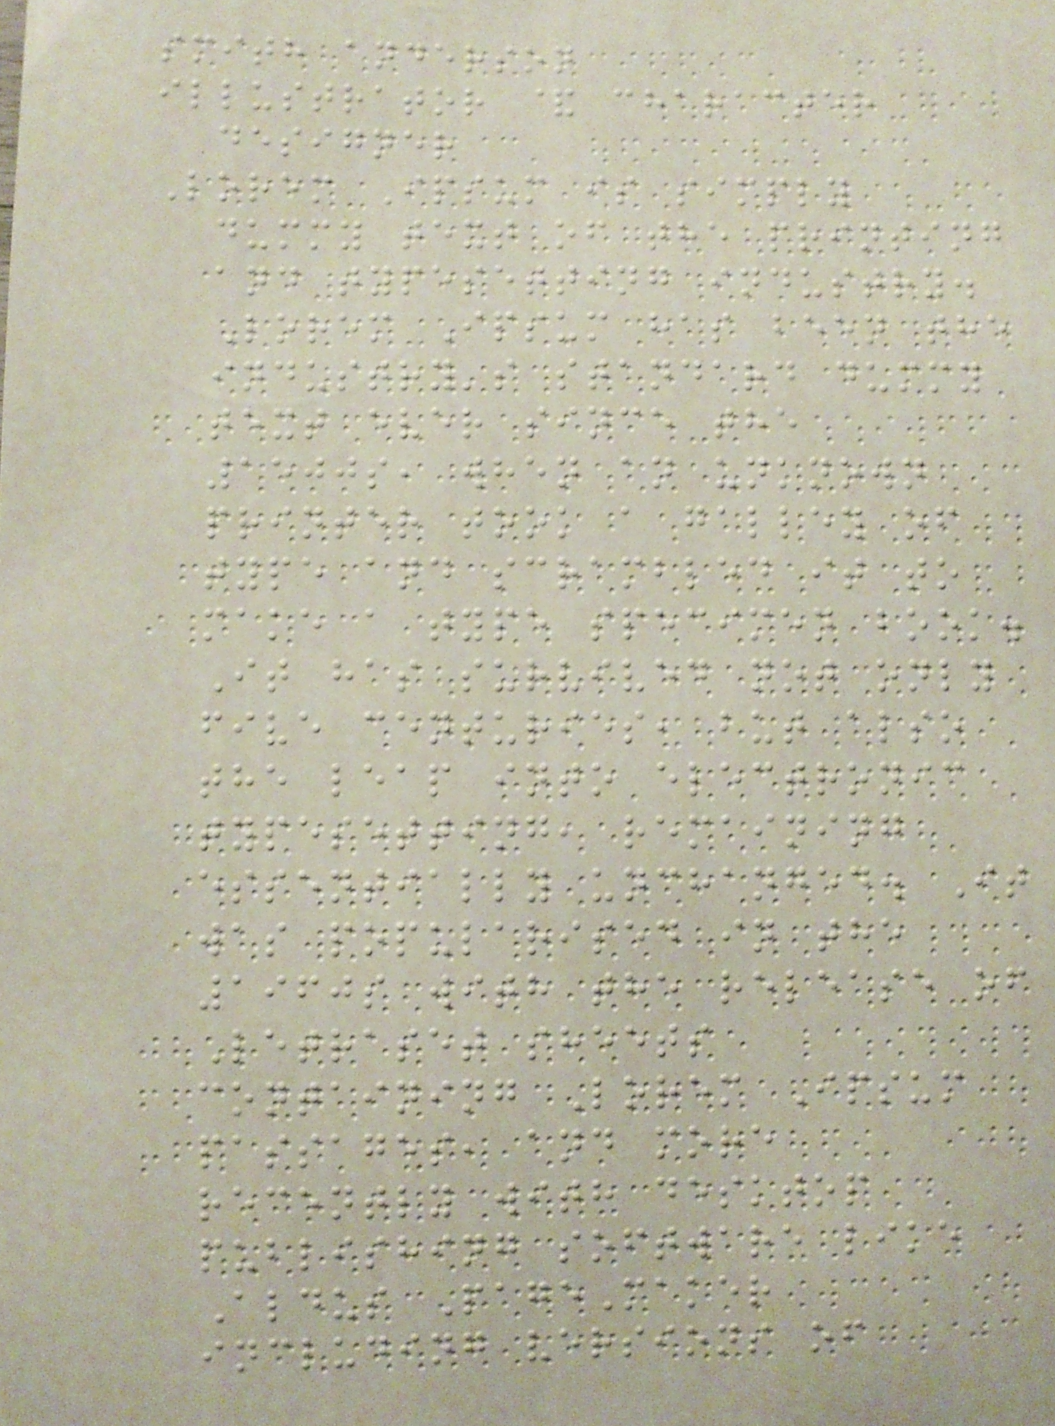smith anderson
illustrator & character
designer
Lorem Ipsum is simply
dummy text of the printing
and typesetting industry.
Lorem Ipsum has been the
industry's standard dummy
text ever since the
1500s, when an unknown
printer took a galley of
type and scrambled it to
make a type specimen book.
It has survived not only
five centuries, but also
the leap into electronic
typesetting, remaining
essentially unchanged. It
was popularised in the
1960s with the release of
Letraset sheets
containing Lorem Ipsum
passages, and more
recently with desktop
publishing software like
Aldus PageMaker
including versions of
